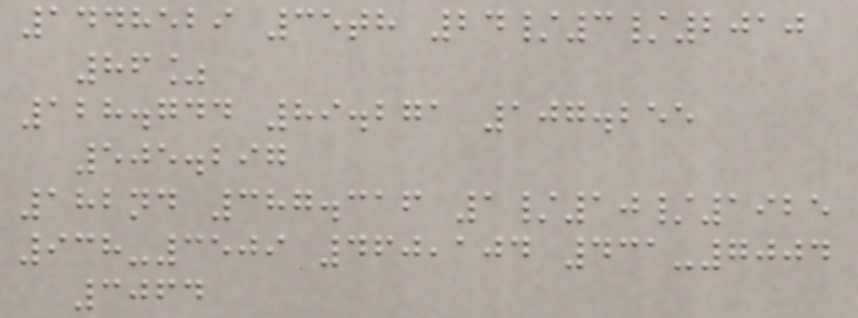1448529 35th 24/3/2010
86%
128.744 89.271 107.255
505.297
182nd 387.316 1/10/1925
938-3509 460,104 431-7004
3064
